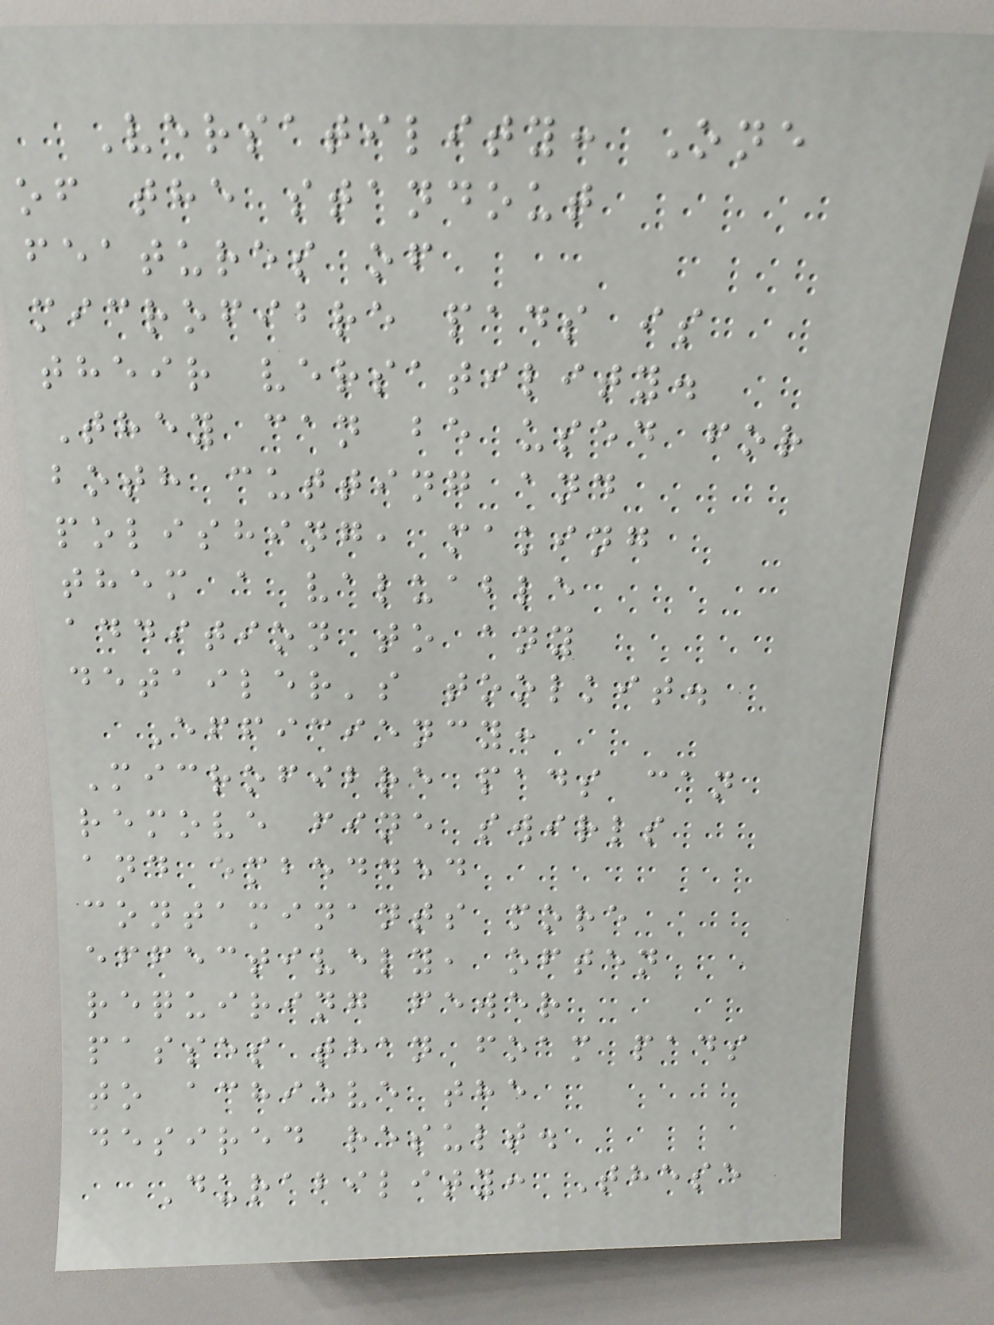Versatility: One
of the standout
features of
microfibre pads is
their versatility.
They can be used for
both cutting and
polishing, making
them a valuable
addition to any
detailer's toolkit.
Efficiency:
Microfibre pads can
remove fine swirls
and embedded
contaminants more
effectively, often
requiring fewer
passes than foam pads
to achieve the
desired result.
Durability: These
